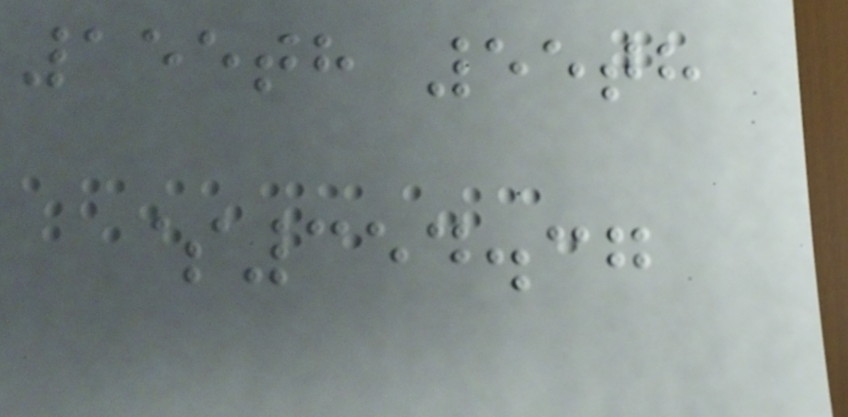155th 55th
$354.37
